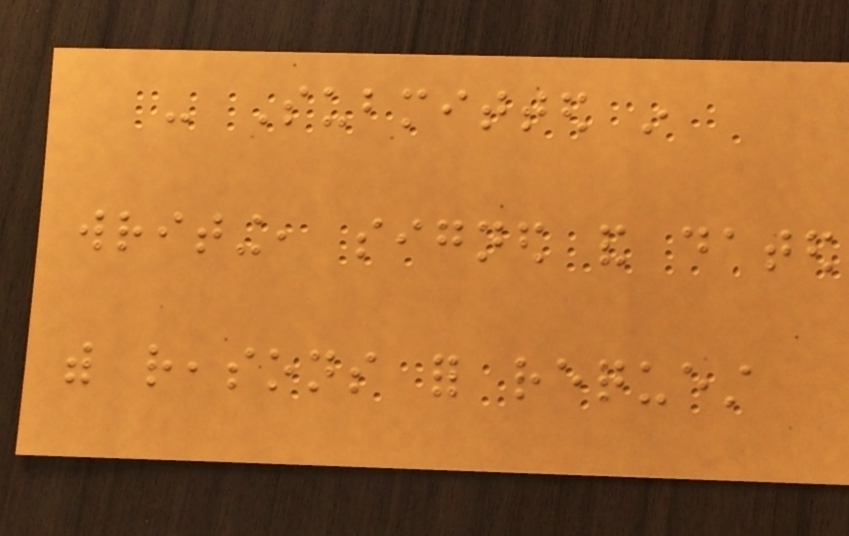- Submitted in
writing, signed and dated
with reasons for request
